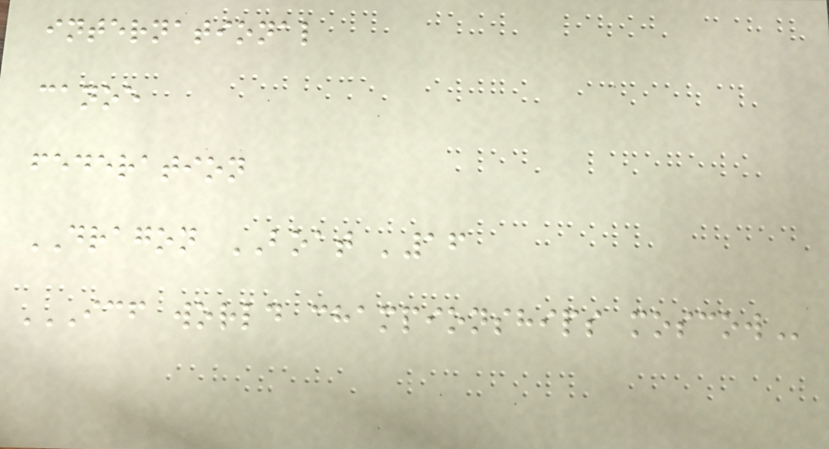international
canoe
federation
DRAGON BOAT '16
ICF WORLD CHAMPIONSHIPS MOSCOW
